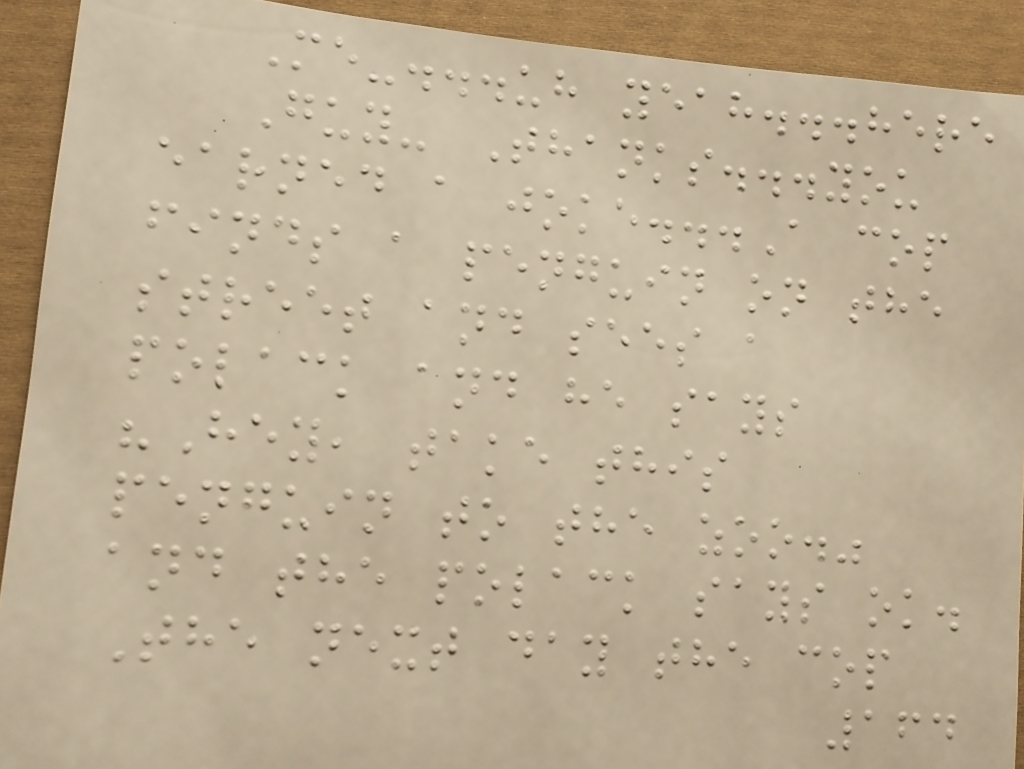Me-...uh yeah...here
Guy- Thanks...you
earned a joke...A cop
finds a penguin on the
street and sees a
polack and he says
"Hey, take this
penguin to the zoo."
and the polack says ok.
The next day the cop
164
